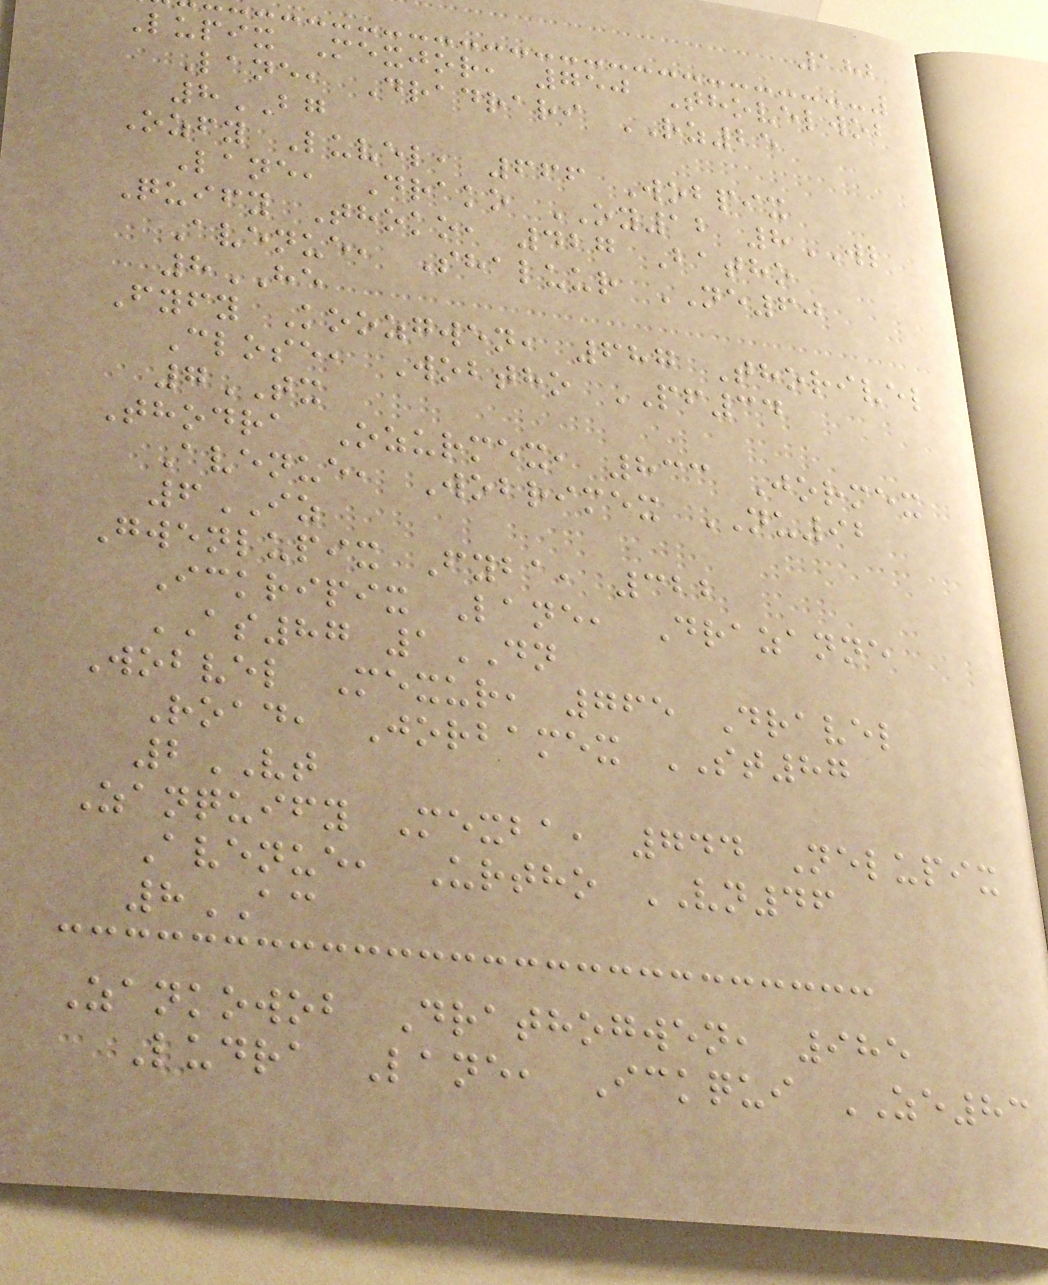182
Lupix Mexjor, 750 Thovelwob
Lane, Dradrari RZ25
8BG
Ozfy Luvel, 666 Wobpix
Lane, Drako OY12 8WL
Quify Thoko, 427 Batho
Avenue, Shaluur NE60
8HE
Fyfy Koozgwen, 687 Thorivel
Close, Wobtho PF34
7TX
Thodra Ozurmex, 833 Jormex
Avenue, Wobrimex NU92
6IZ
Gwenlupix Fyba, 322
Ickripix Lane, Drazanne
AS87 1DN
Wobvel Mexur, 765 Dravel
Road, Jorbamex ST87
2VT
Zanquify Mexba, 744 Nelupix
Avenue, Urtho VN46
8AC
Zankowob Drathogwen, 985
Ludra Lane, Ickqui ZE83
